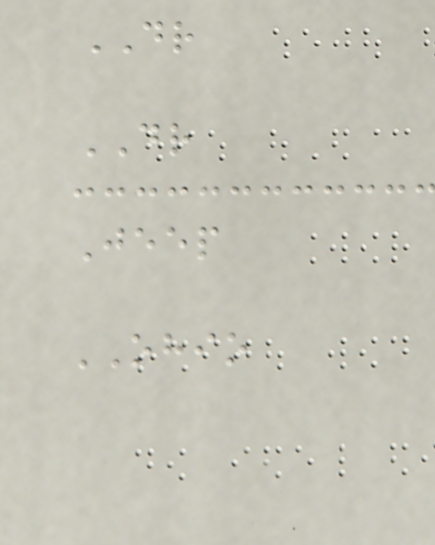DR
DR
Jeep
OHIO
